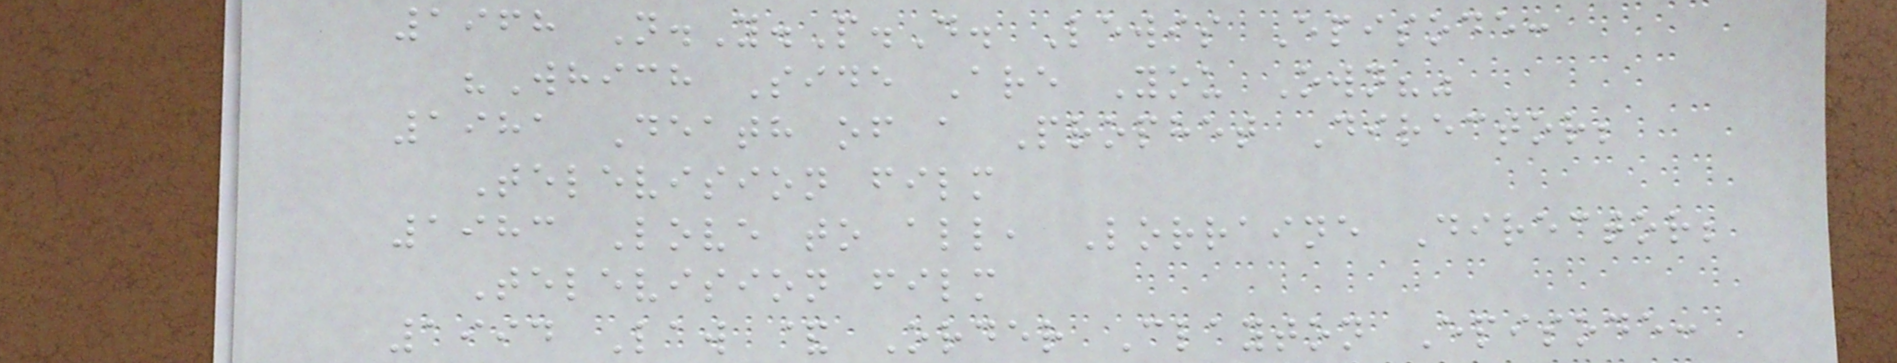1968 N.Y.P.D. Lewis Episode:
"Which Side Are You Own?"
1981 Death of a Prophet Director;
Television film
1983 Love to all, Lorraine Director;
Television film
1994 Law & Order Clayton Episode:
